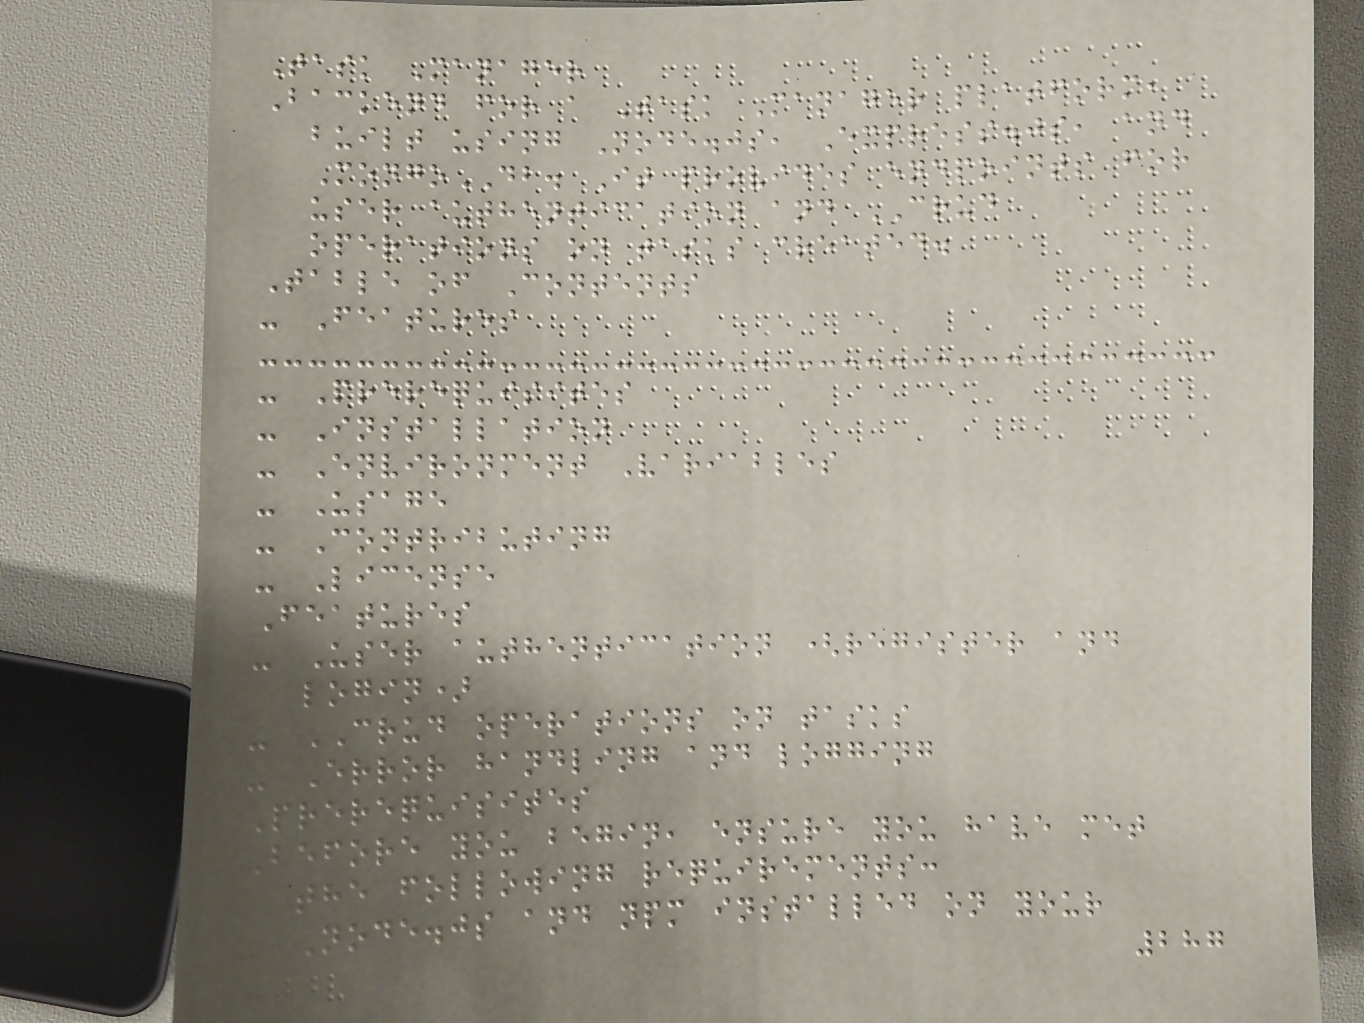Task Manager
Backend for a Task Manager platform,
built using Node.js, Express.js, and
MongoDB. It provides endpoints for
user authentication and CRUD
operations on tasks created.
Table of Contents
- Features
- Prerequisites
- Installation
- Environment Variables
- Usage
- Contributing
- License
Features
- User authentication (register and
login)
- CRUD operations on tasks
- Error handling and logging
Prerequisites
Before you begin, ensure you have met
the following requirements:
- Node.js and npm installed on your
287
